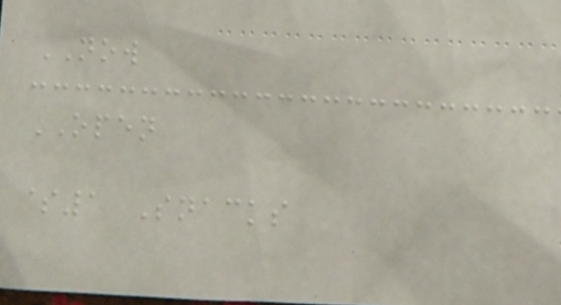NOW
OPEN
$1 Snacks
